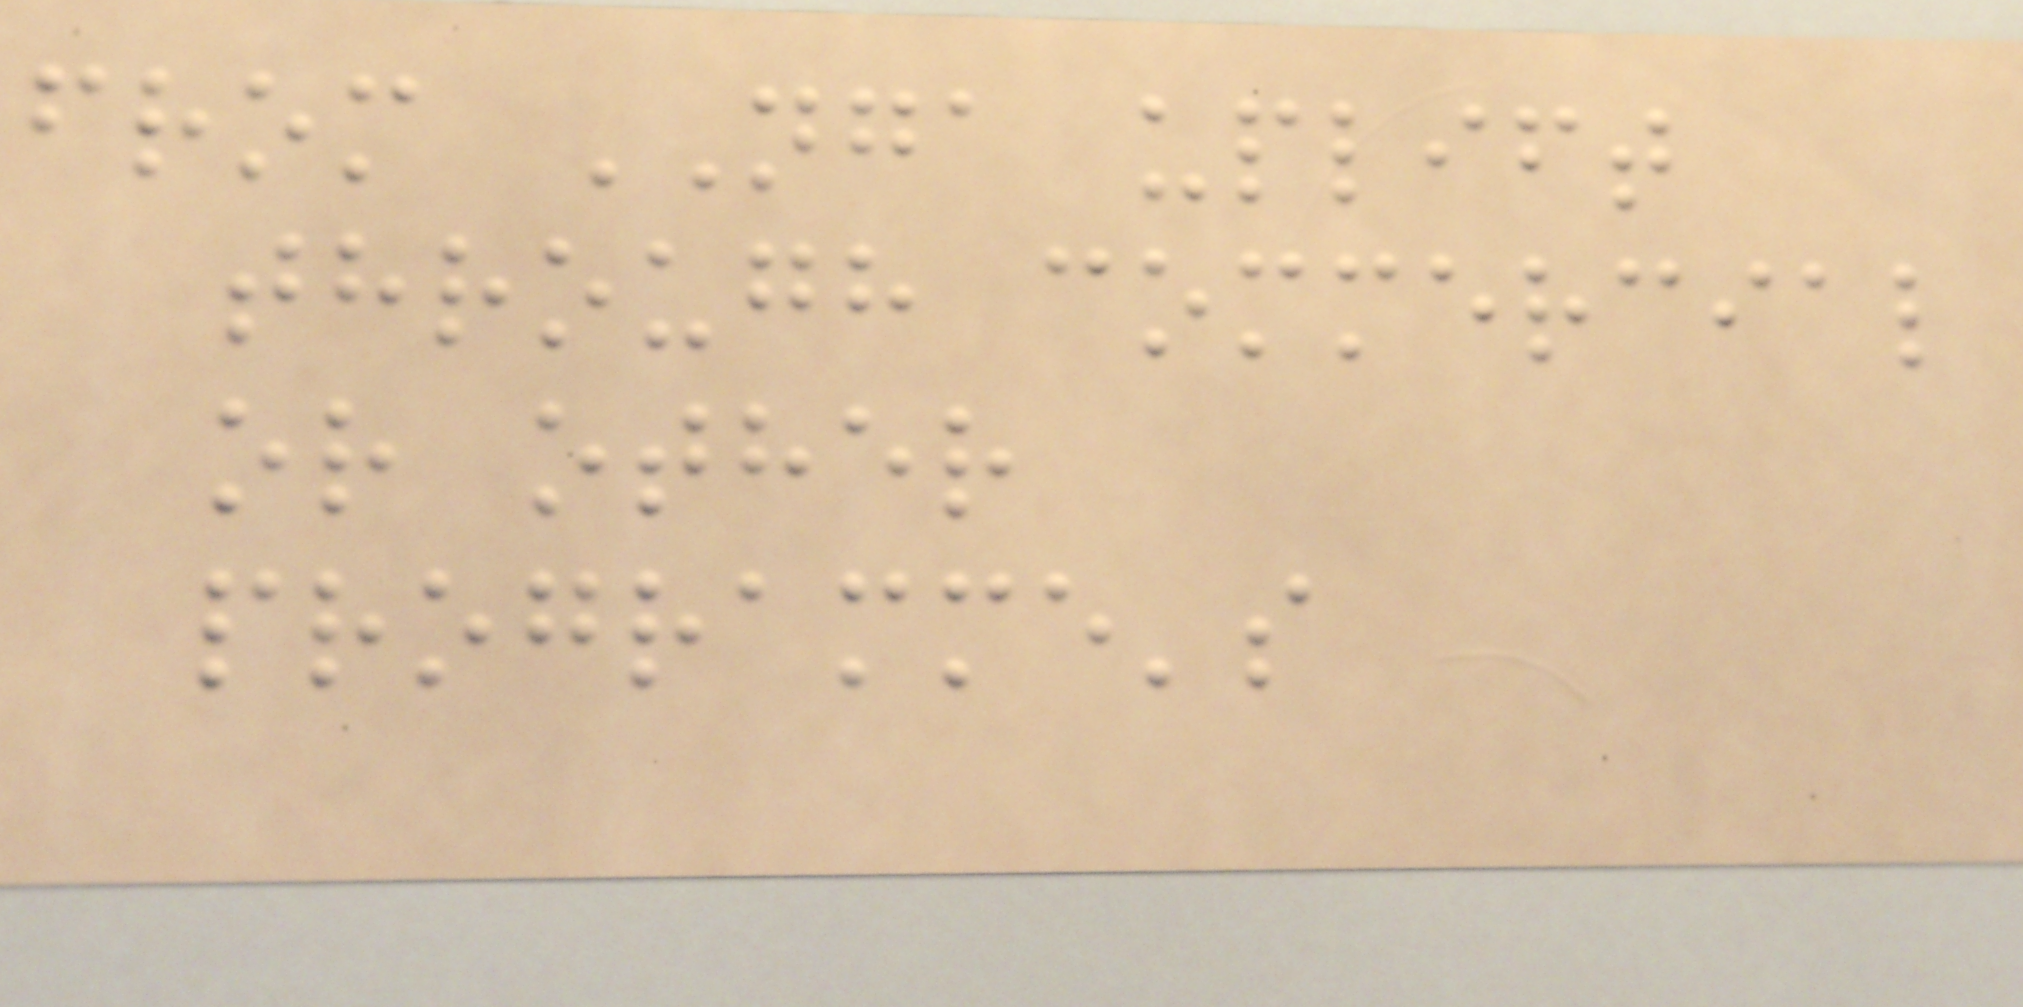from NGA uplift
through commercial
or other
programme's
